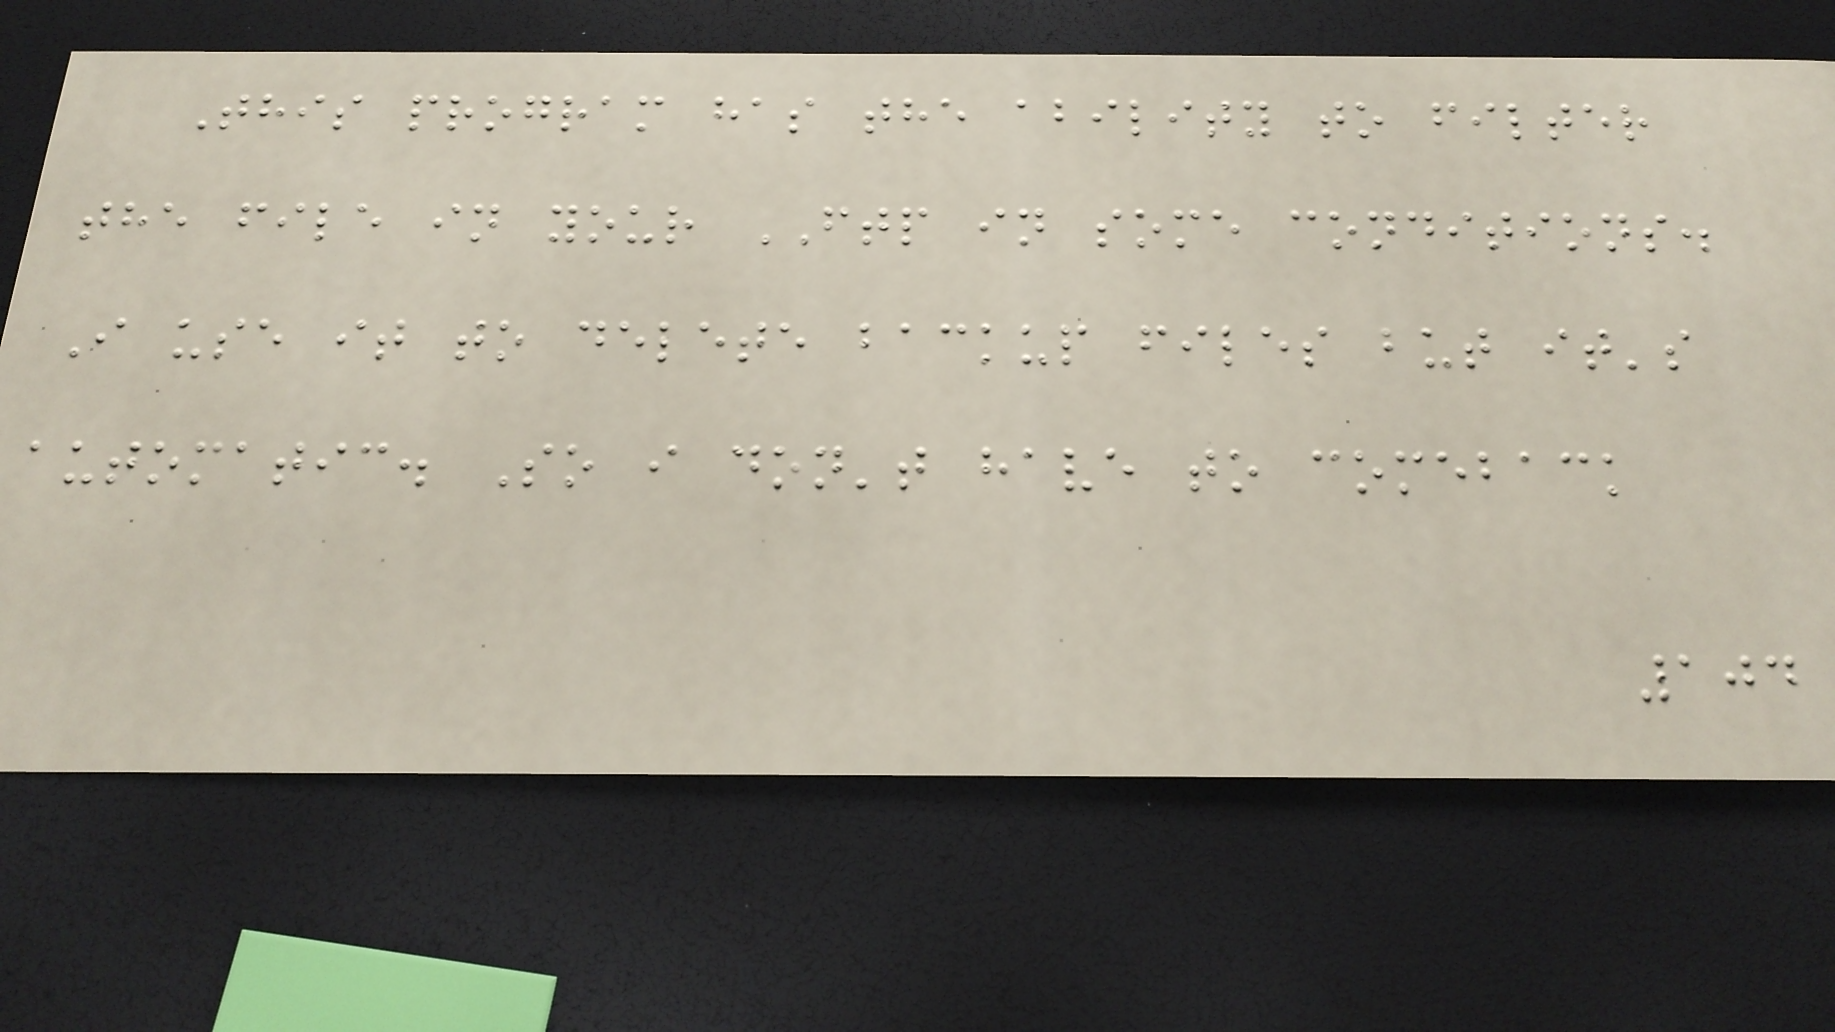This program has the ability to filter
the file in your FTP in some conditions.
I use it to delete backup files but it's
automatic. So i don't have to comeback
104
